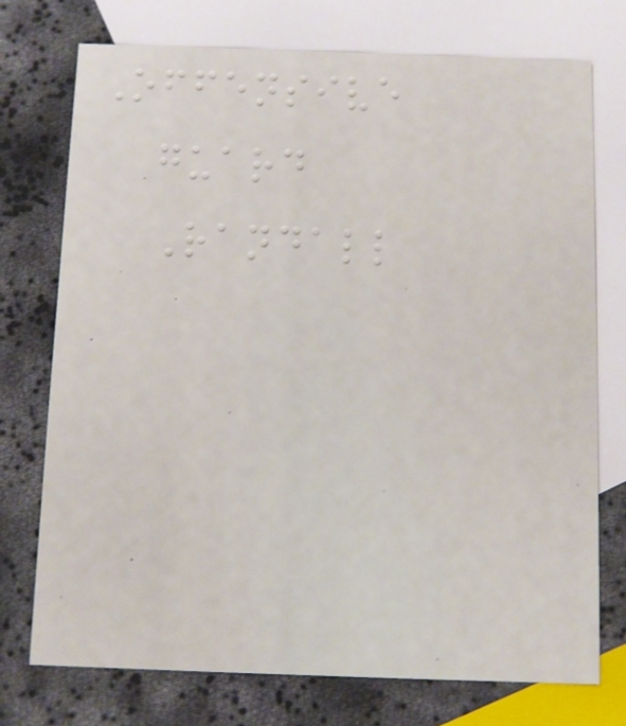Offensive
guard
Randall
